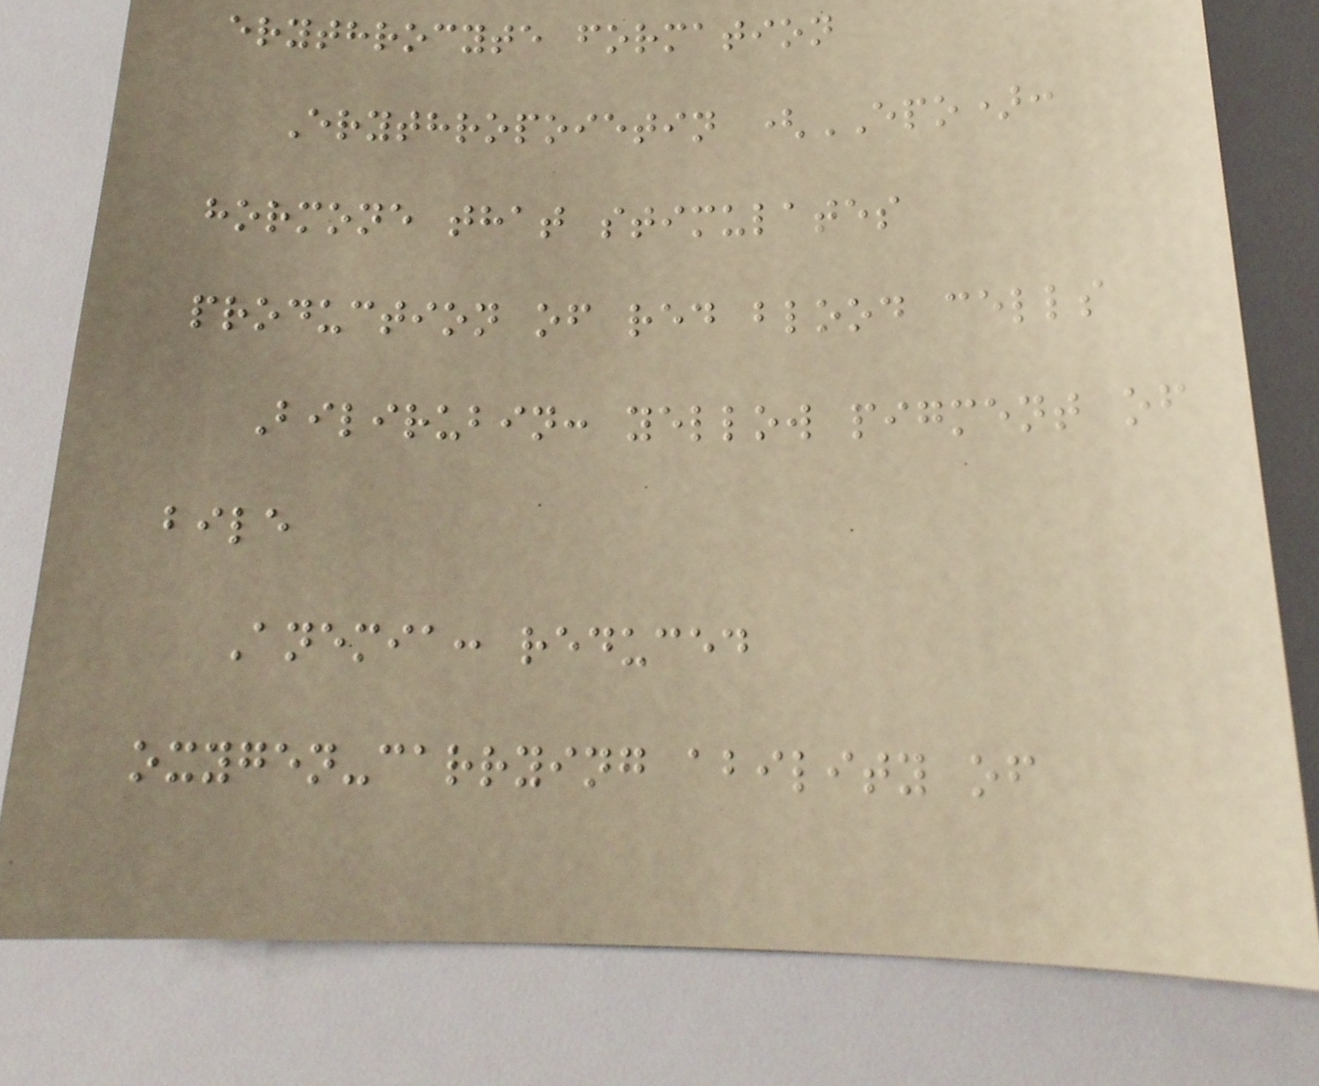erythrocyte formation
Erythropoietin (EPO):
hormone that stimulates
production of red blood cells
Bilirubin: yellow pigment of
bile
Anemia: reduced
oxygen-carrying ability of
